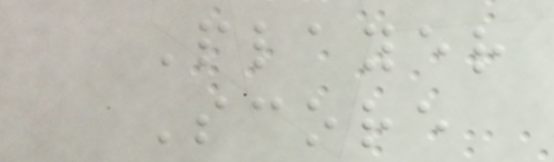Player
Score
